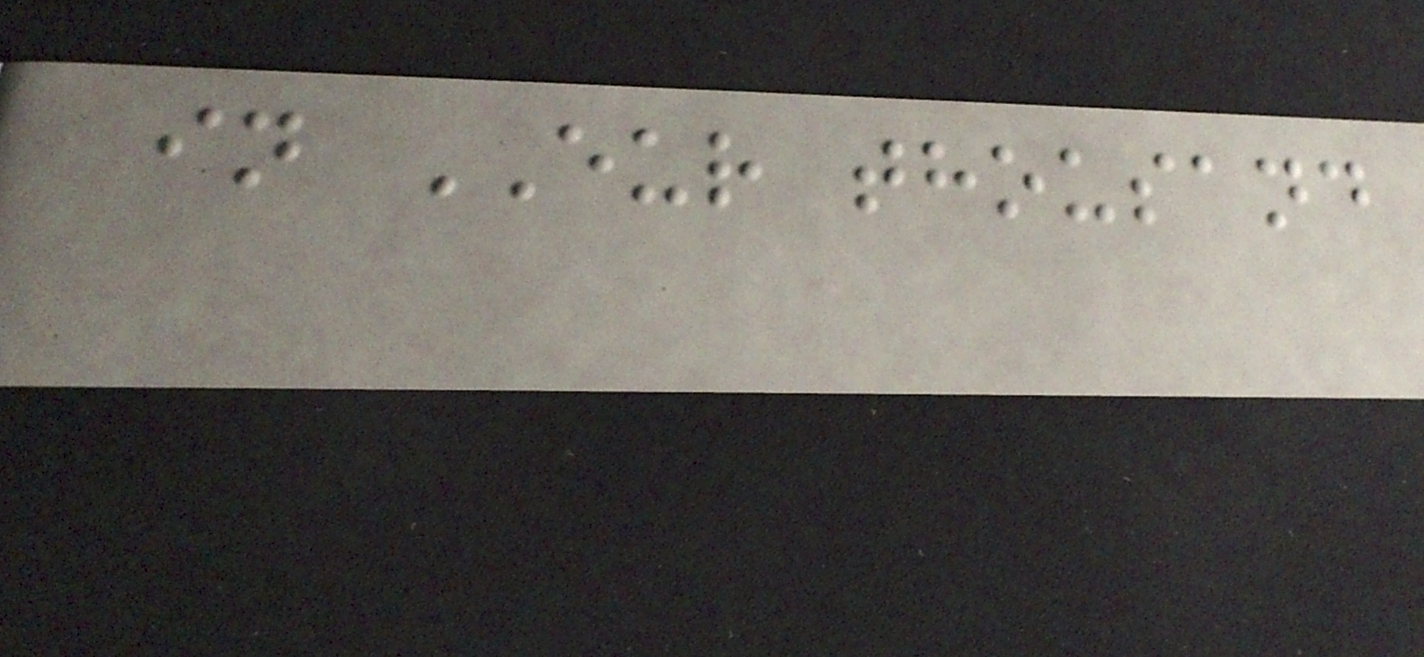in EUR thousand
